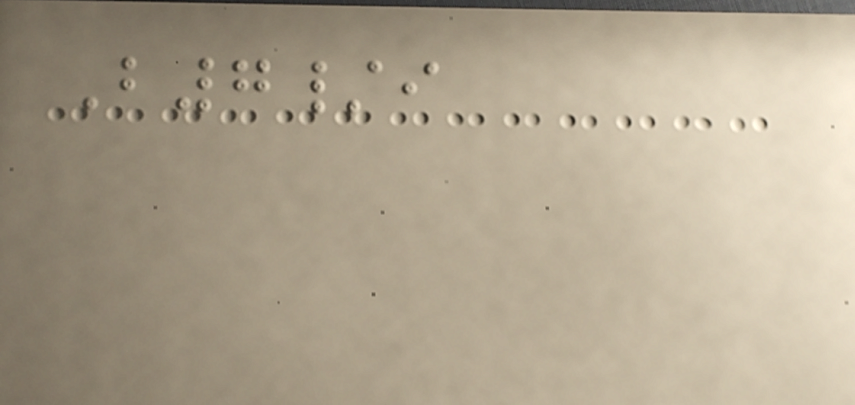B7/i
